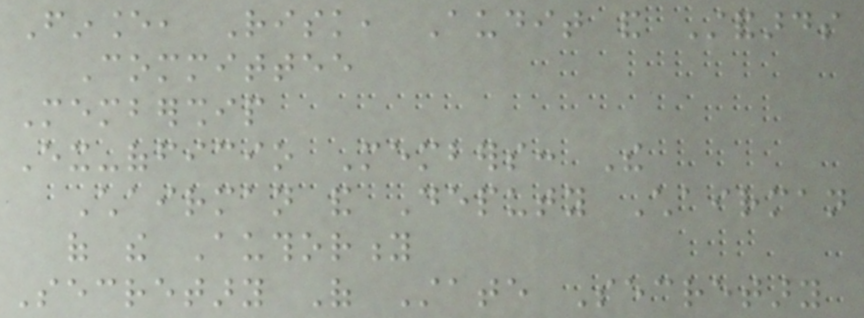Finance, Risk, Audit and Standards
Committee
Membership
Ex-officio Members: The
Chairman and Deputy Chairman
of the Authority
Secretary Of State Secretary
